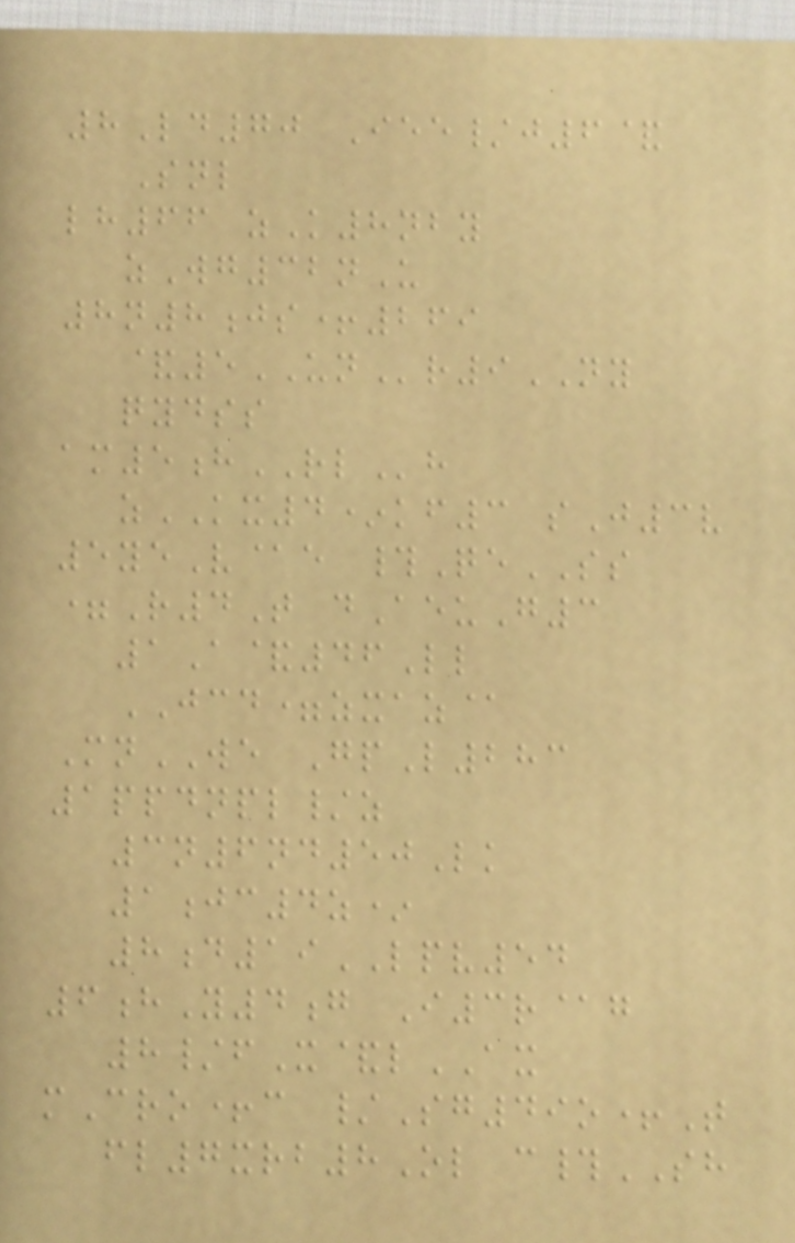8Ld70 Iee/j6&
Snl
lh66 zK8nby
zWg32nU
8n8js+269
&5UNr9NY
qydss
am5hRLh
zKX4*kf3 sJ3v
5yeV@e #QeSS
=R4T dAeuG3
1A&46Ll
JCD=zxaz@
MnWE GpL283
1ppdnpl/z
3n6nd50Lk
1jc4z*
8d19LPV54
6hY4g I3r@g
8/fX&lAX
mCro+c /Sg49o+T
fl7xrb8Ol c#SH
